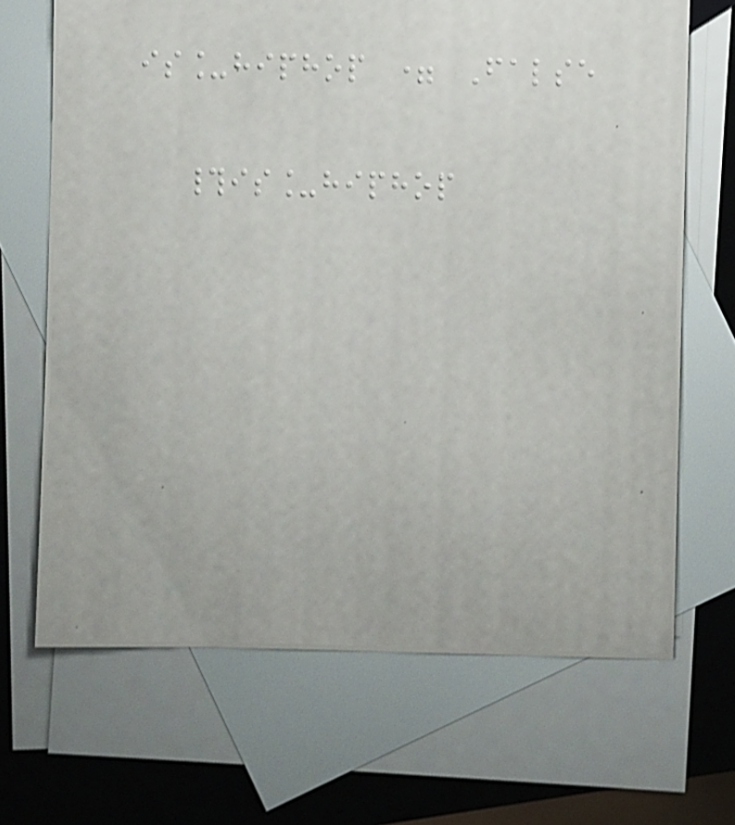is_hiphop = False
#is_hiphop
